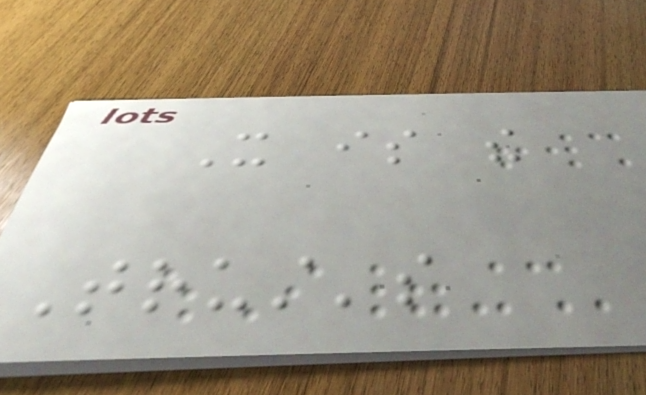It is the
Trust's
